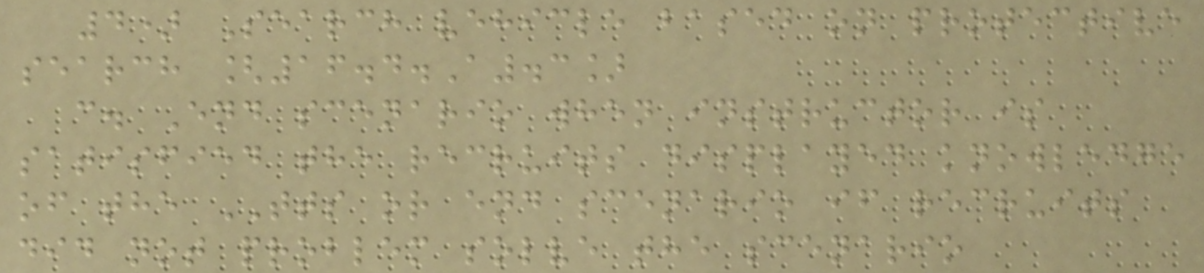4) Search vehicle based on protective
search [16.4.A.3]
c. End scenario when instructor is
satisfied the recruits displayed knowledge
of the TTS or end scenario if recruits
did not problem solve the scenario
